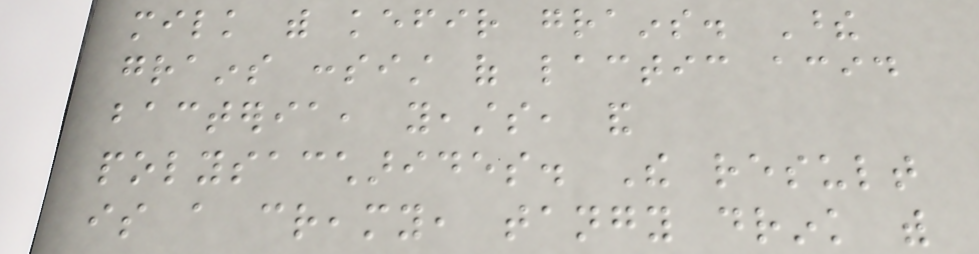milk with kefir grains. These
grains consist of lactic acid
bacteria, yeasts, and
polysaccharides. The result
is a creamy, tangy drink with
